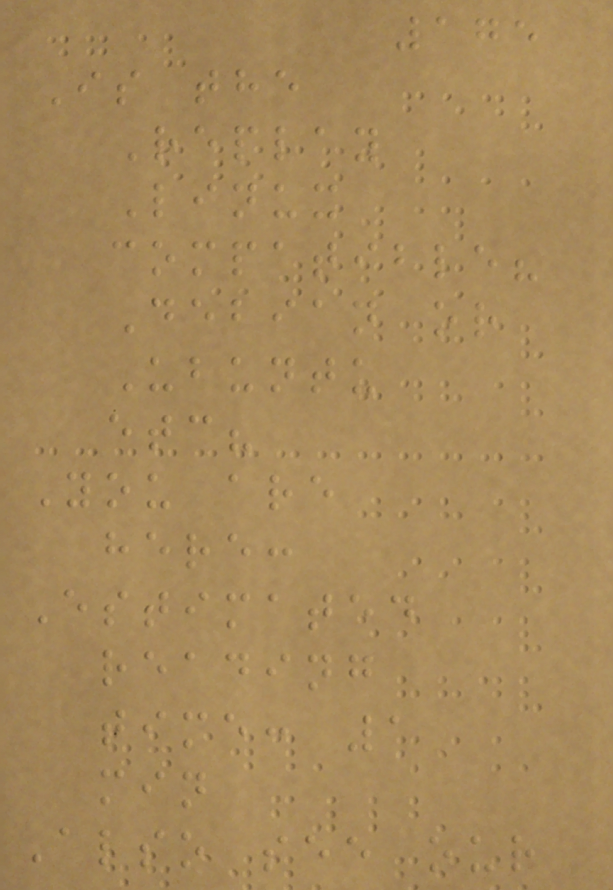175
Is the
Replay
Linux
compatible?
Debian or
Ubuntu
etc?
You are
here:
Estimated
reading
time: 1
min
Also see our
